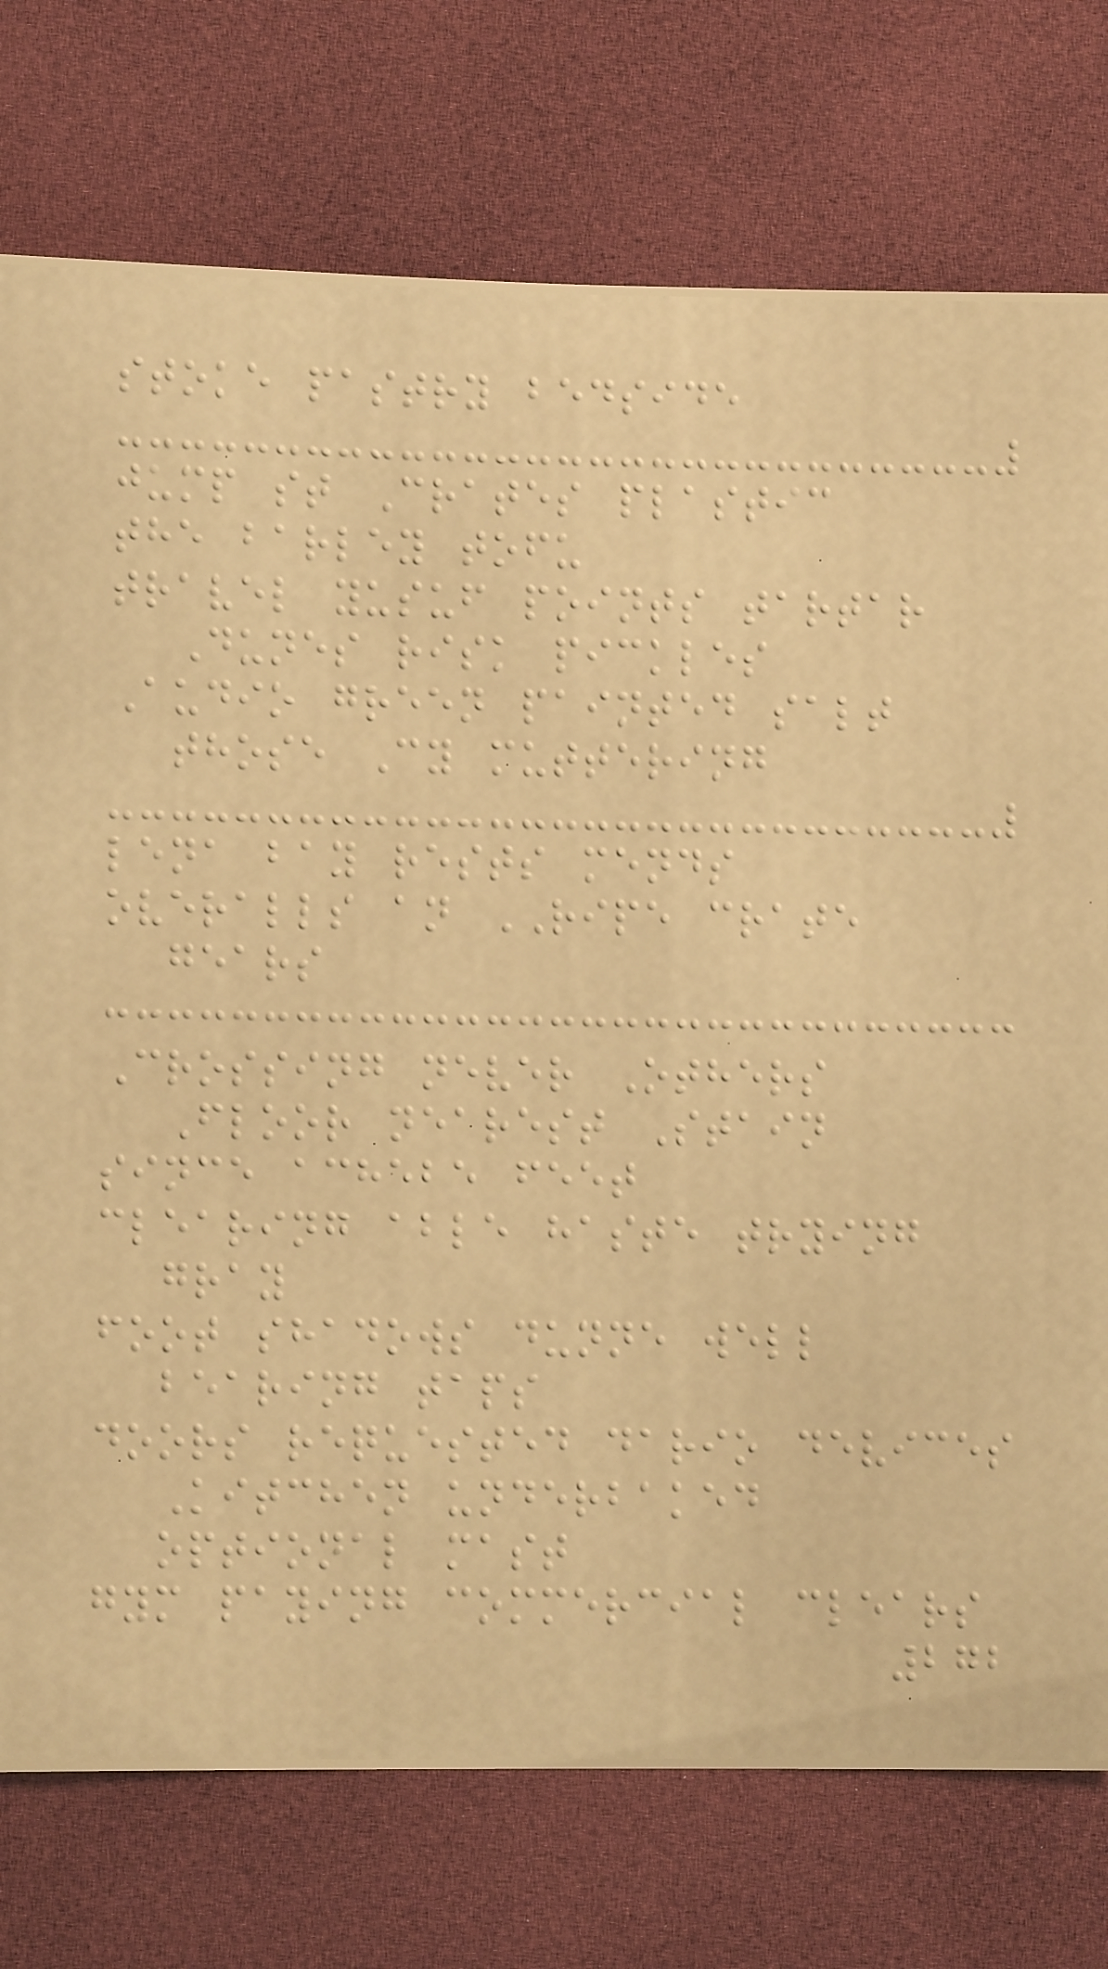stoke pastry bedside
jump st Crates plastic
the barley tofu
travel yusuf points tartar
Dunes risk pickles
Audio green painted salt
those Cy muttering
lena bay rests mends
overalls an RIPE crate
gears
Crossing never Others
Floor nearest Stain
since achebe feet
clearing able haste trying
gray
foot shadows dunne well
bearing taps
doors requested dario devices
Kitchen underbaked
optional mast
gym paying commercial clears
272
